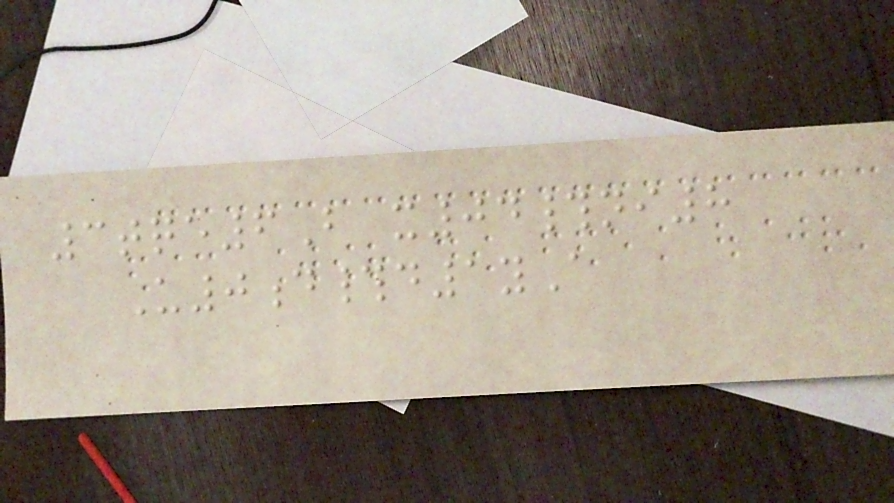3tqe6B x04#ni8
U0d#d1yA
